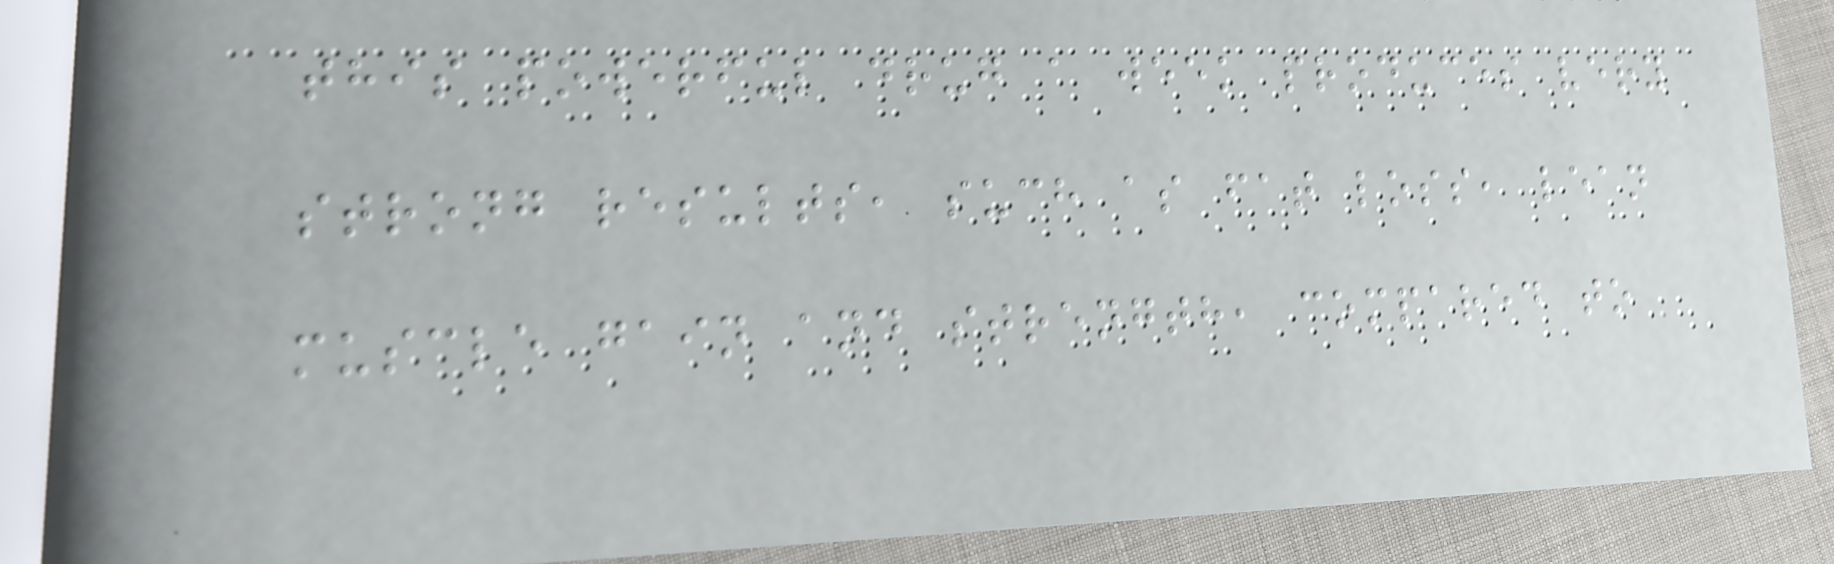this powerful drug a week produces very
strong results, such as fat loss, lean
muscle gain and strength, compared to
